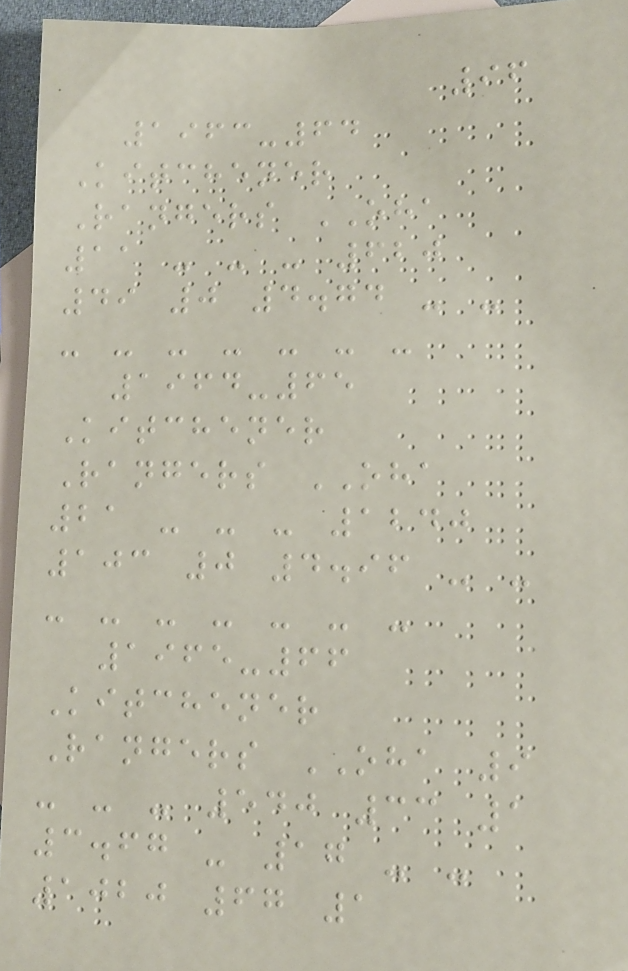96
1963-64
Kitchener
Rangers OHA
11 - - - 620
49 0 4.74 - -
- - - - - - -
1964-65
Kitchener
Rangers OHA
21 - - - 1240
103 0 4.96 - -
- - - - - - -
1965-66
Kitchener
Rangers OHA 9
- - - 540 33 1
3.67 - 17 - -
1020 67 1
